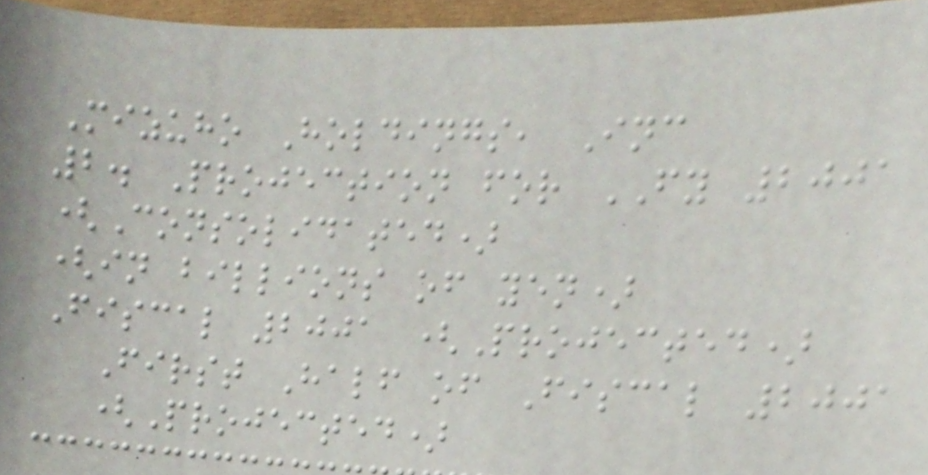Mizuho Holdings, Inc
2. Projection for FY 2001
(Consolidated)
(in billions of yen)
Fiscal 2001 (Projected)
First Half of Fiscal 2001
(Projected)
